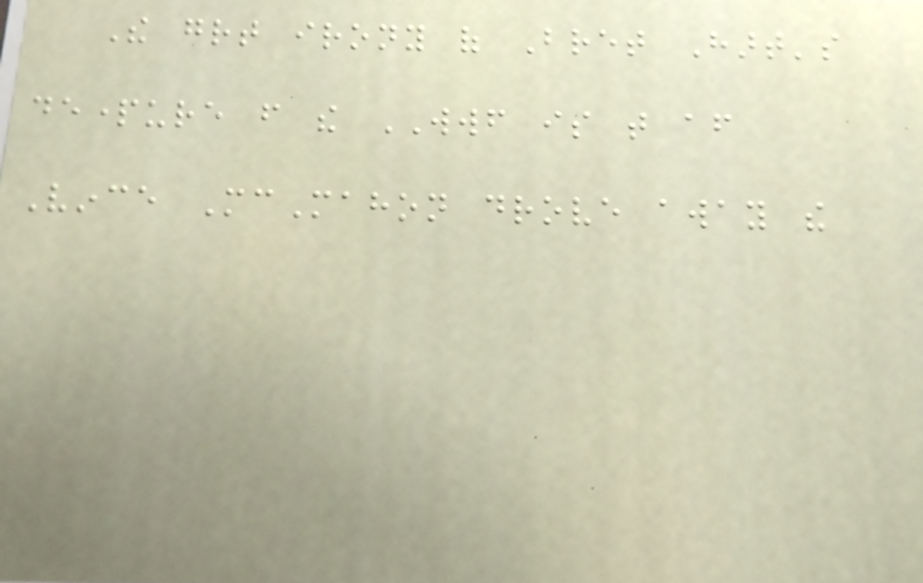The great irony of Bret Hart's
departure from the WWF is that after
Vince McMahon drove away the
